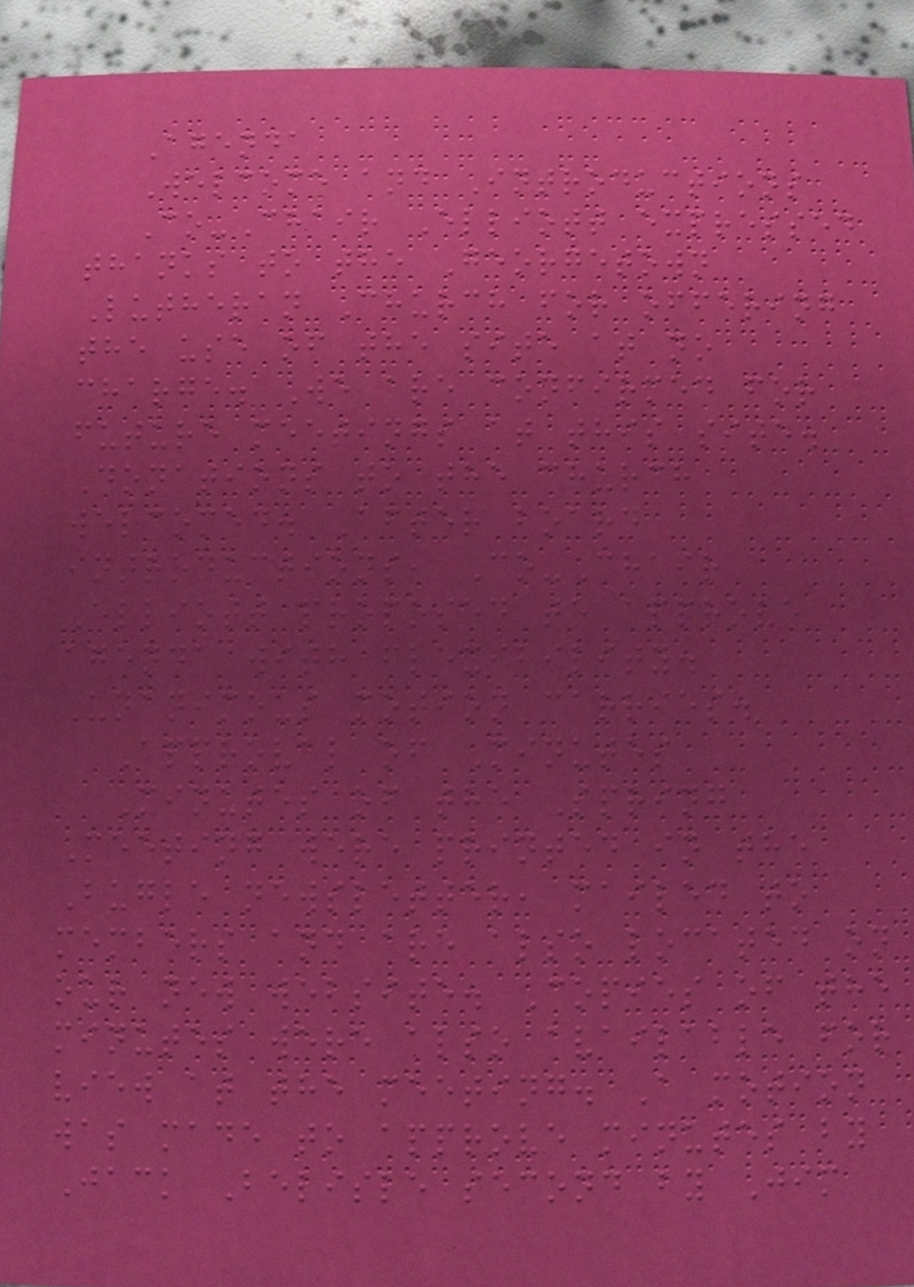Agenda
Welcome and Introductions
Co-Chair Elliott expressed
thanks to the Georgetown
Lutheran Church for offering
the use of the site at no
charge. We are confirmed for
future meetings at this site.
Donations to the church
welcomed. After board
introductions, Co-Chair
Elliott proposed to approve
agenda with flexibility.
Unanimous motion carries.
Approval of Minutes
Minutes of the Spring
Meeting were printed in the
Bugle newsletter, mailed to
members and are also located on
our new website. Copies of the
minutes were also available for
view at the meeting. A motion
was made to approve minutes by
Jack Belisle second by Jim
